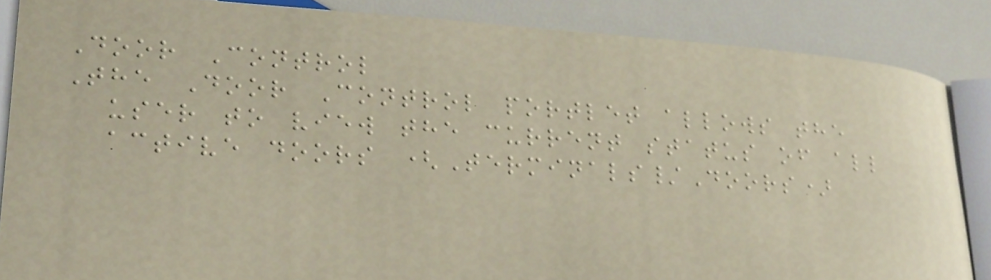Door Control
The Door Control portlet allows the
user to view the current status of all
active doors (Terminals/Doors)
